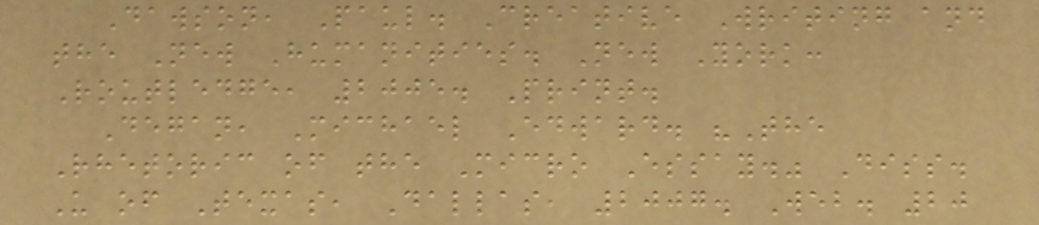Dawson, Paul. Creative Writing and
the New Humanities. New York:
Routledge, 2005. Print.
Degan, Michael Edward. "The
Rhetoric of the Micro Essay." Diss.
U of Texas, Dallas, 2007. Web. 20
